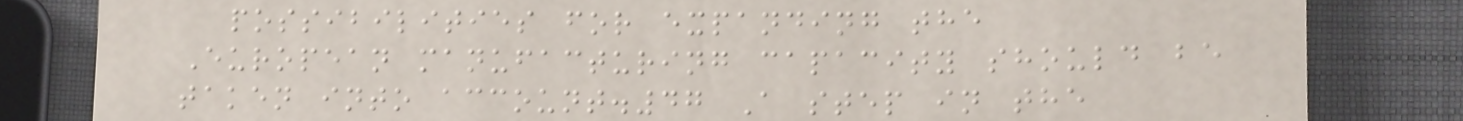possibilities for expanding the
European manufacturing capacity should be
taken into account.47 A step in the
